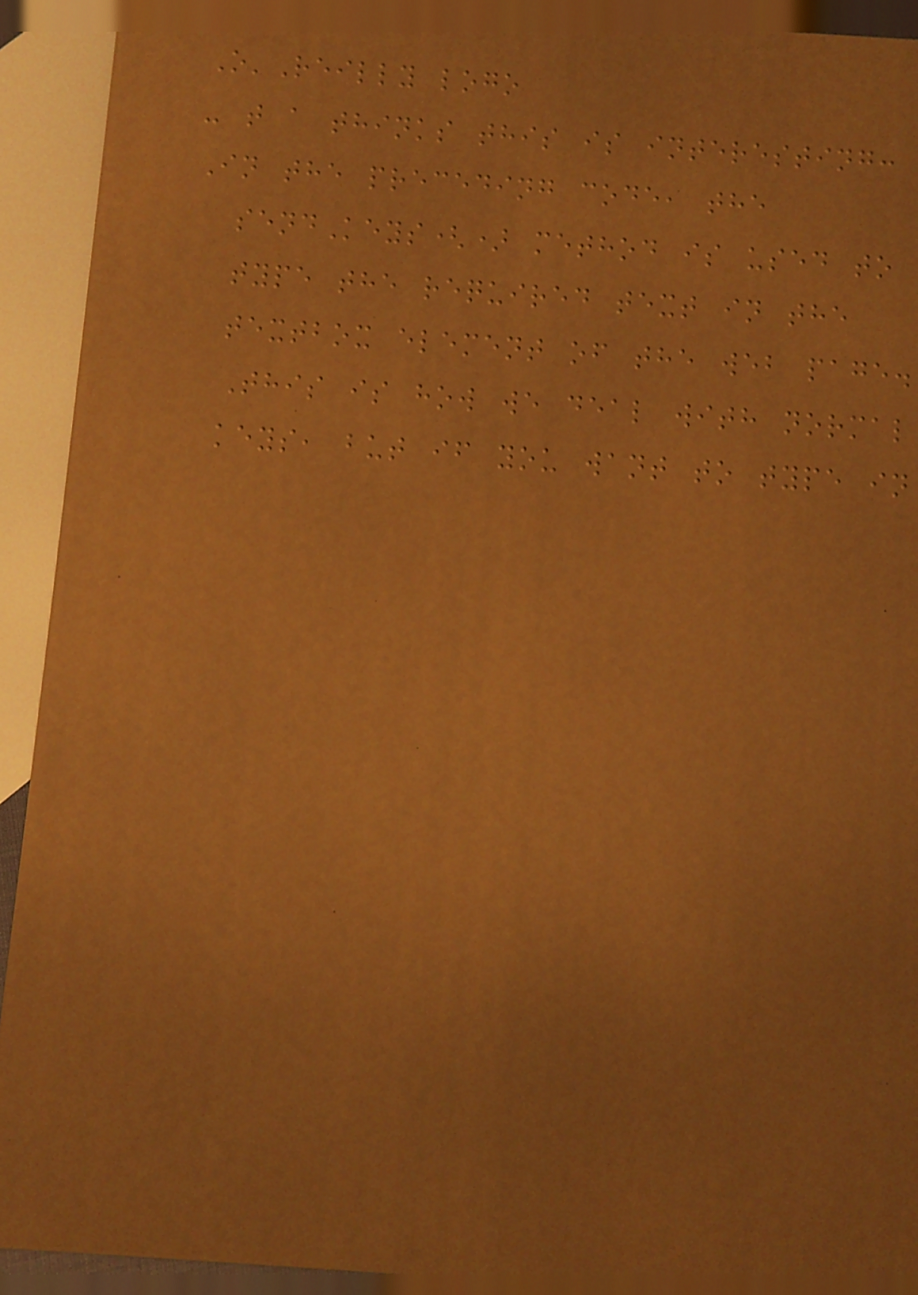O'Reilly logo
- t a thinks this is interesting:
In the preceding code, the
sendKeys() method is used to
type the required text in the
textbox element of the web page.
This is how we deal with normal
keys, but if you want to type in
